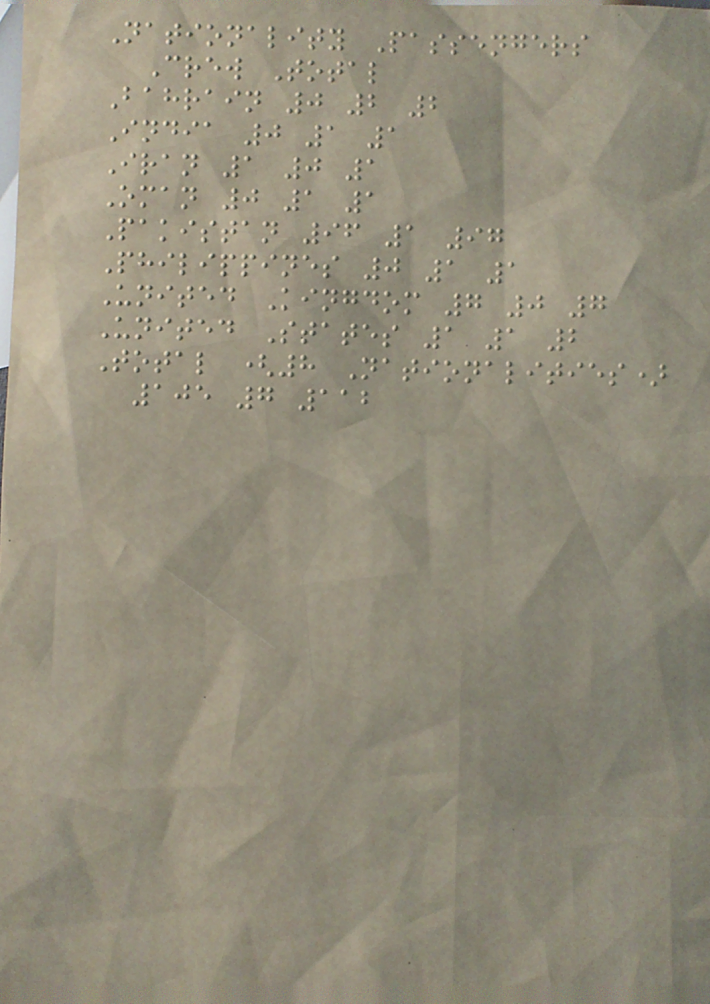Nationality Passengers
Crew Total
Bahrain 0 2 2
India 0 1 1
Iran 1 0 1
Oman 0 1 1
Pakistan 96 1 97
Philippines 0 1 1
United Kingdom 7 0 7
United States 1 1 2
Total (8 Nationalities)
105 7 112
